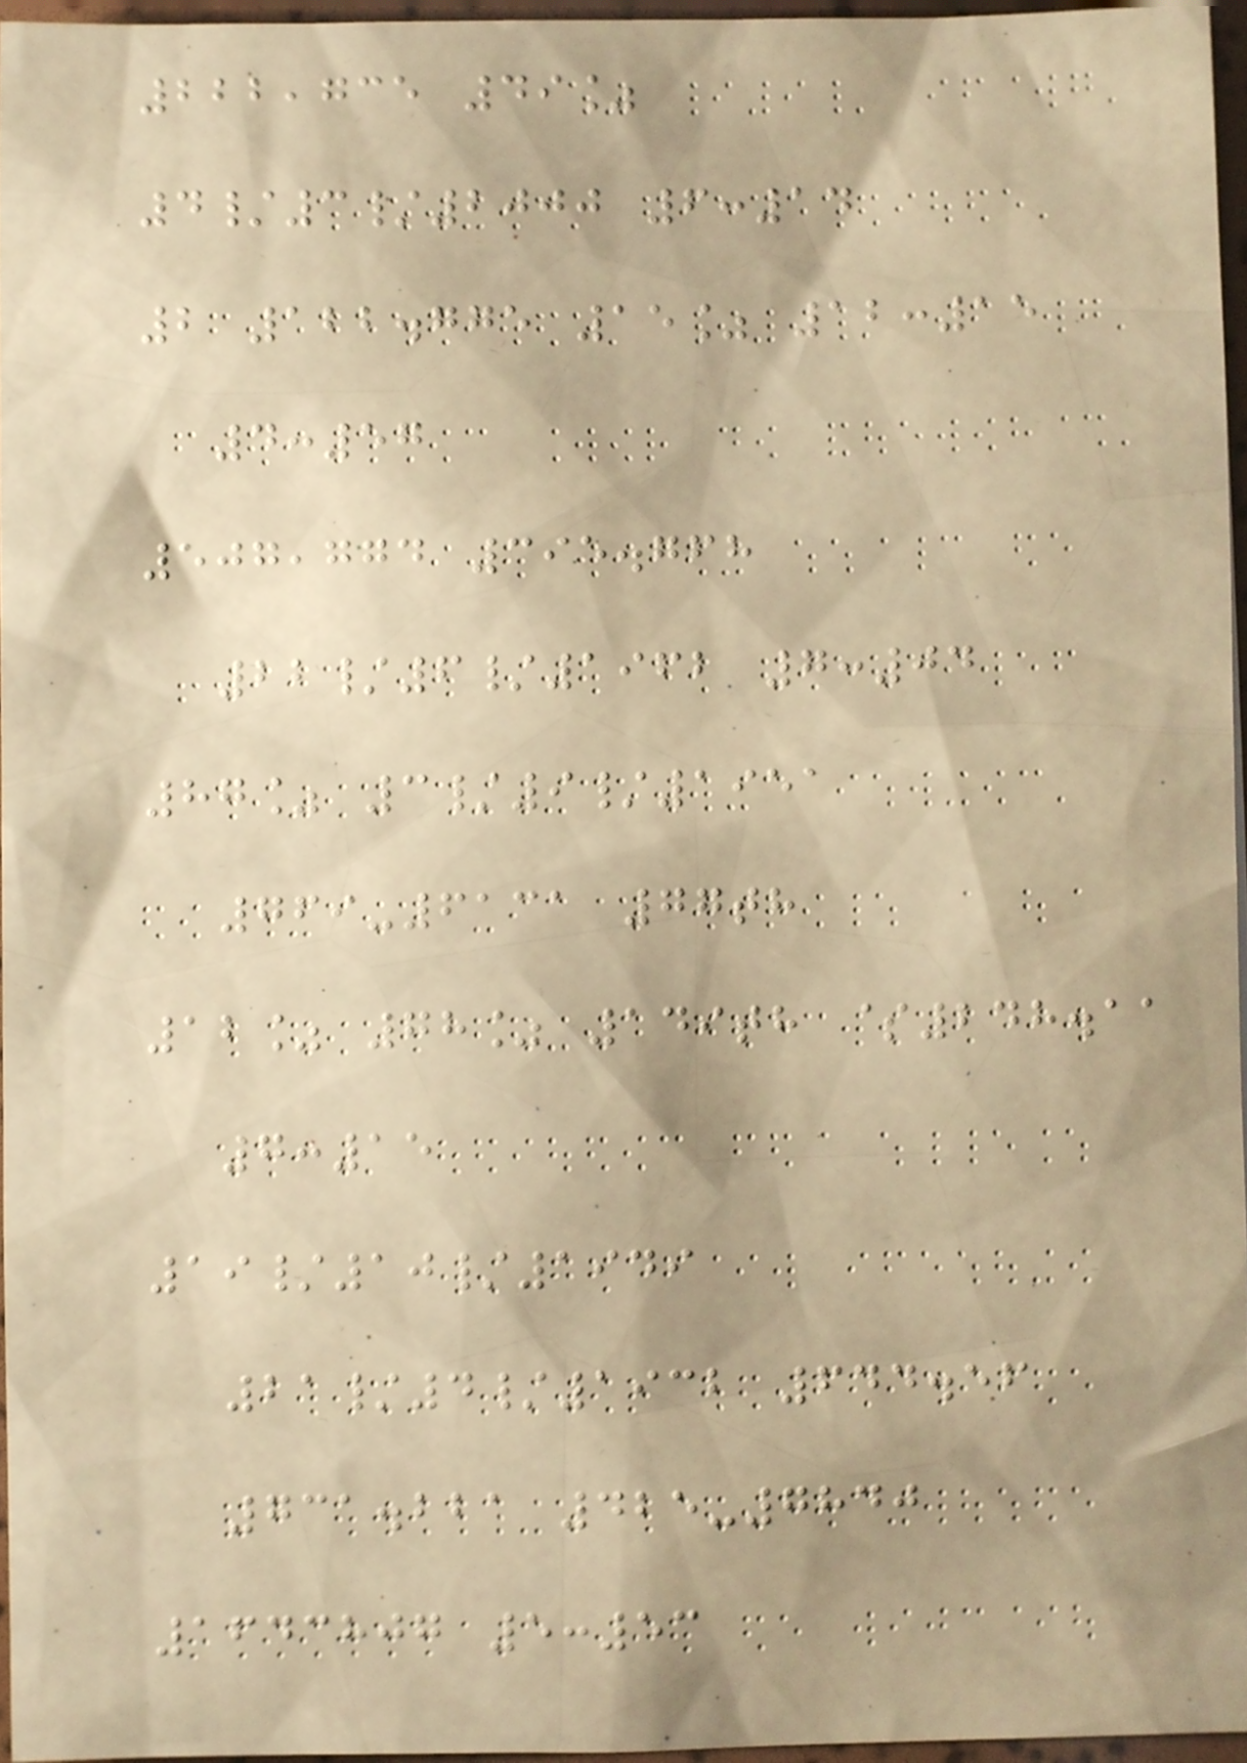222,735 49%
4/3/2000 6:14
2 122.775 15% 12:15
4:57
507,774 395.768
22/6/1962 7:04
87% 3/9/1951
769-6131 77th
12% 78% 149th $248.11
7:15
19/10/1949
21/4/1932 644.56
731.221 425-7840
1643807 5:53
